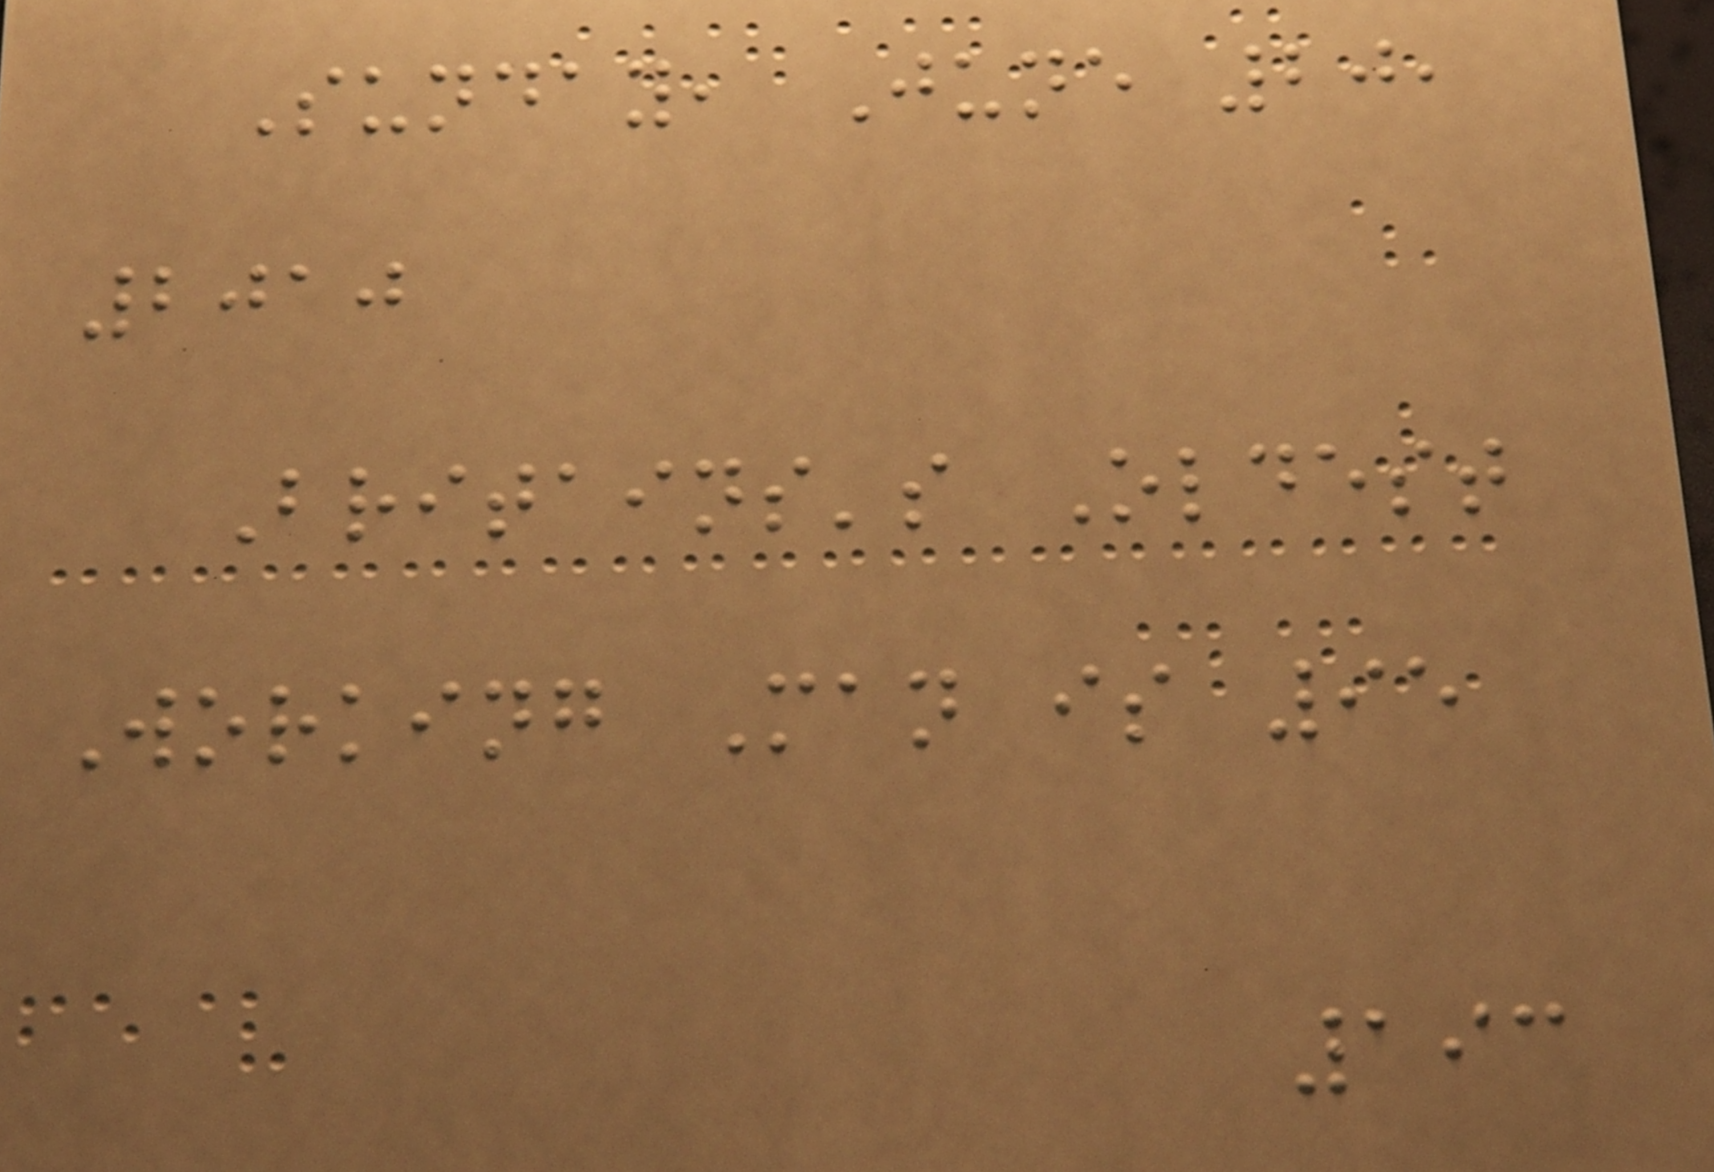Sunday, June 20,
2010
Britains's Oldest
Working Man is 95
193
